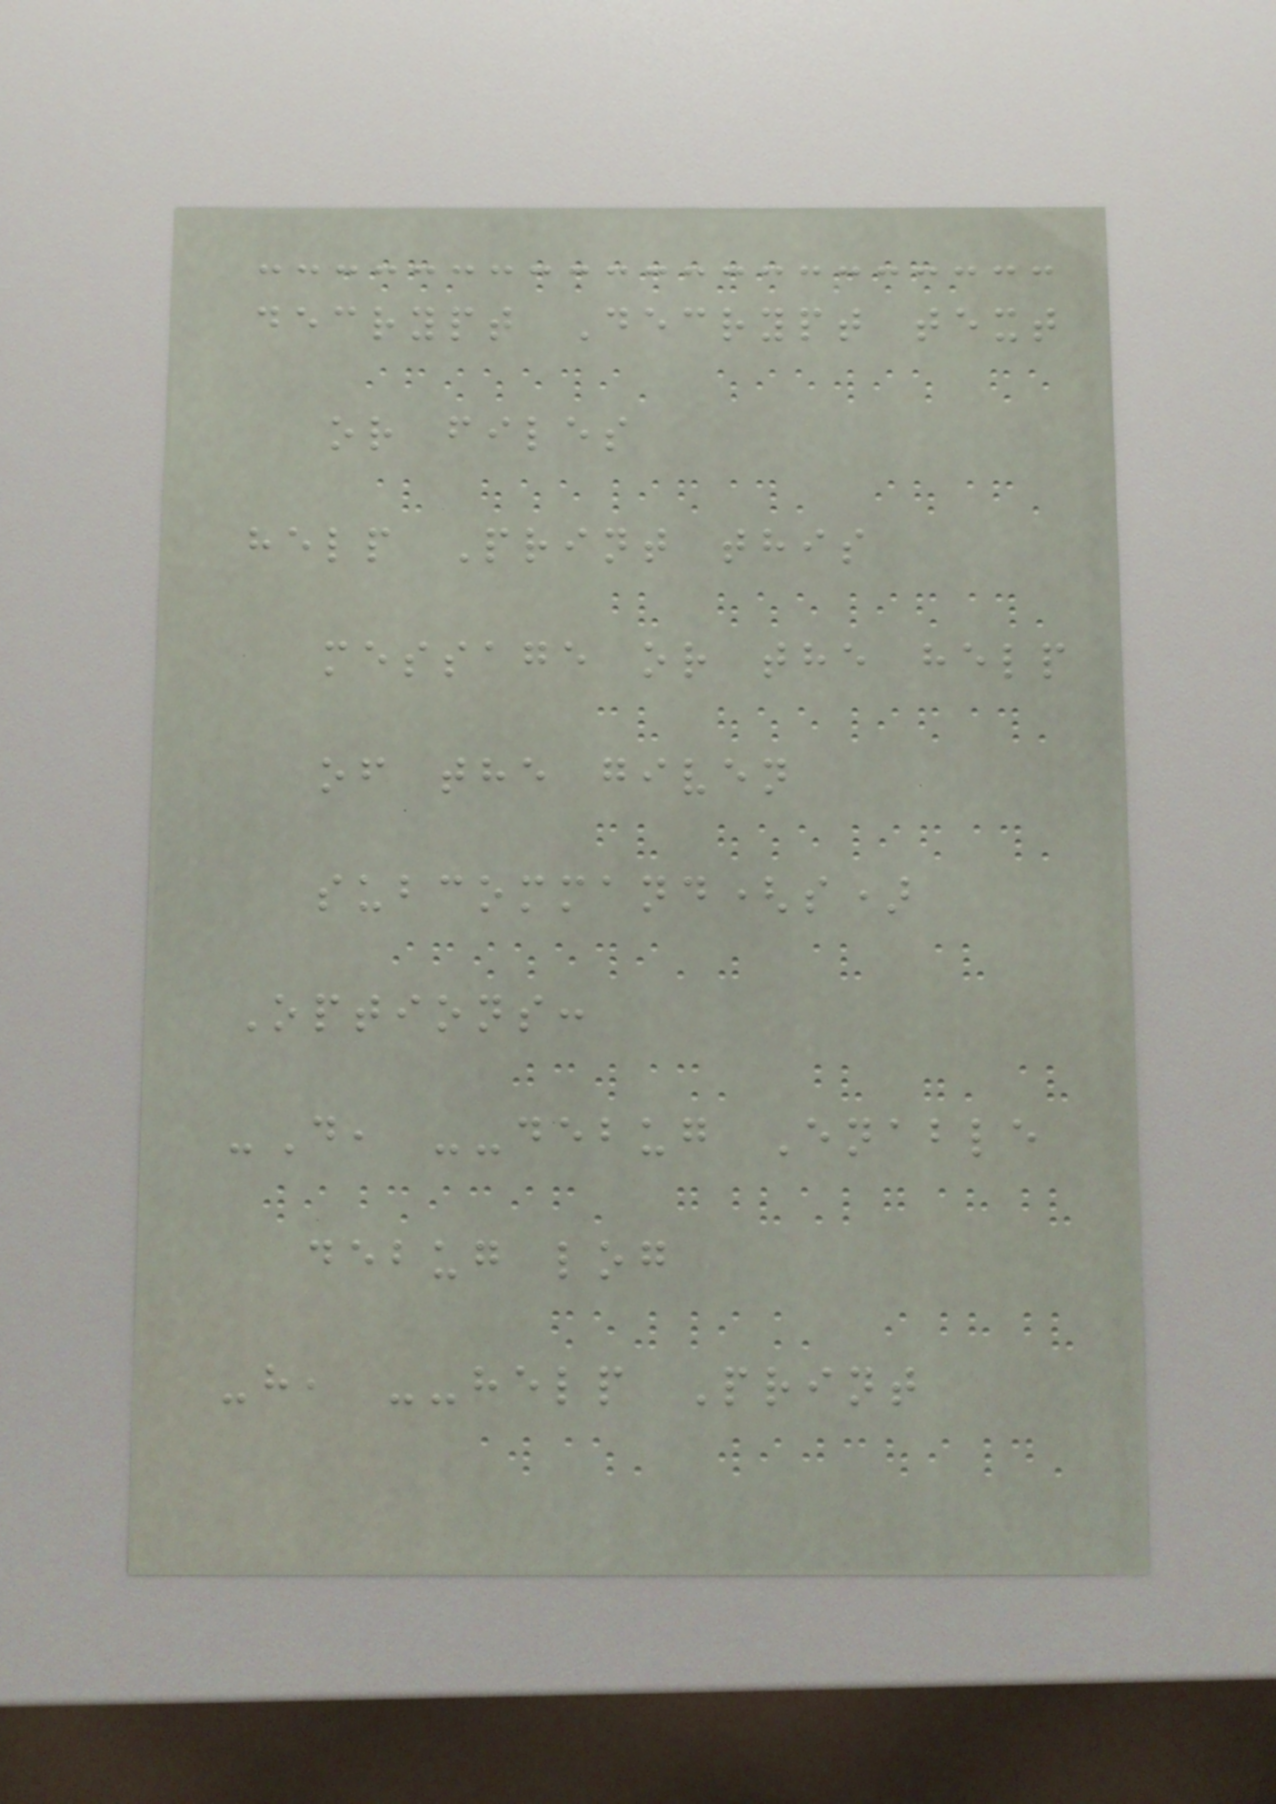decrypt Decrypt text
or files
help Print this
message or the help
of the given
subcommand(s)
Options:
-D, --debug Enable
debug log
-h, --help Print
